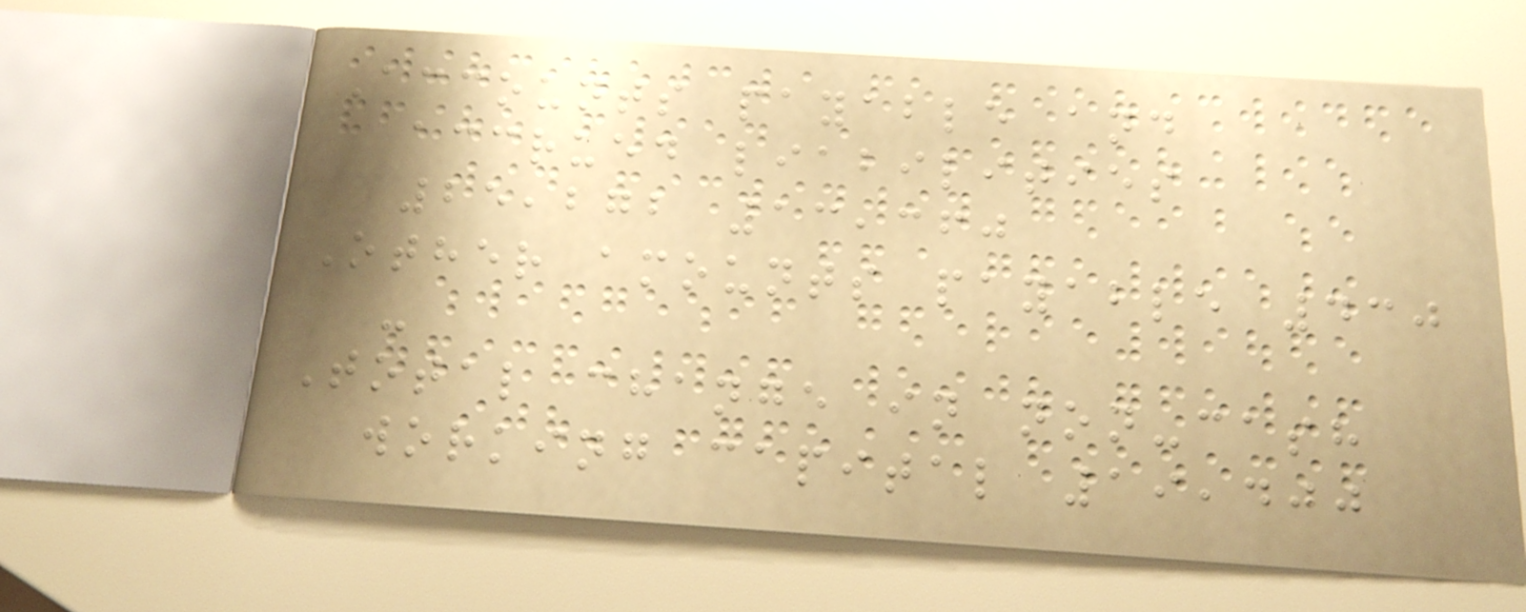Accounts payable and
accrued liabilities
25,272 13,360
Other amounts payable 430
-
Total change in non-cash
working capital 19,400
